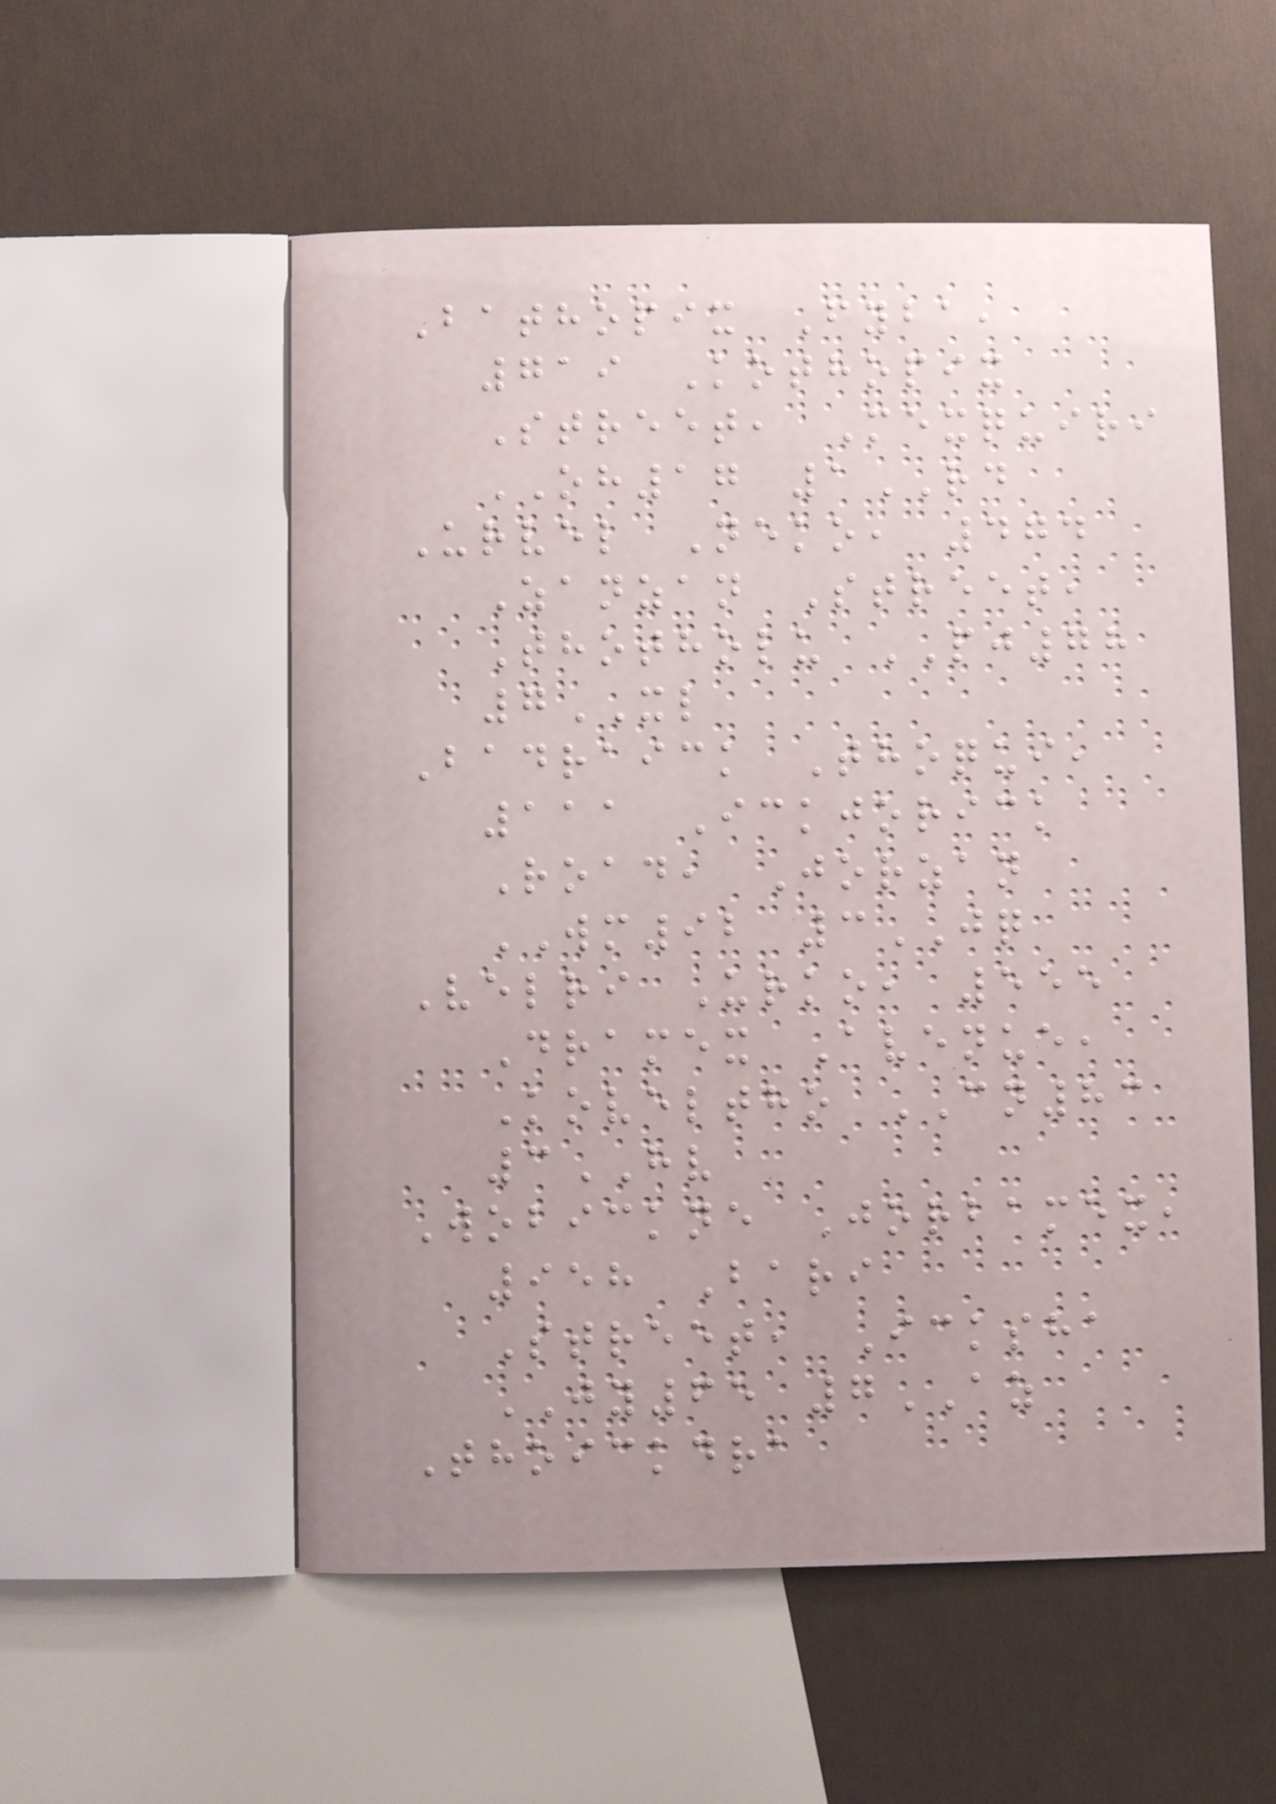Bathopix Fyba,
719 Kothopix
Street, Mexquiri
OH17 1RD
Urvel Neko, 474
Zanzan Street,
Thotholu PJ78
7XL
Badraick Thoqui,
111 Ickjorick
Road, Jorzan
WM92 3JQ
Velri Urko, 555
Dramex Avenue,
Koveltho CN83
3HV
Wobickne Jorbamex,
958 Bari
Street, Icksha
JY65 7AZ
Thoickdra
